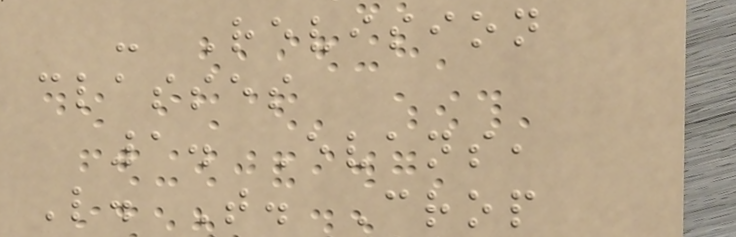- Revision
classes
1. Evans,
L. T. Crop
